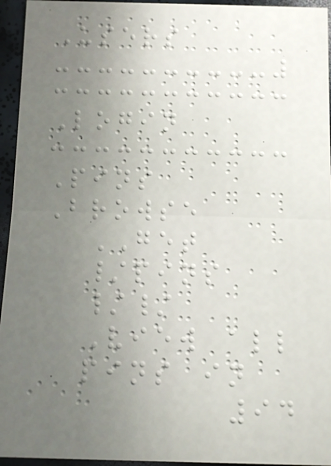Users
Login
Pins
Browse
GET
/pins
//
View all
pins in
94
